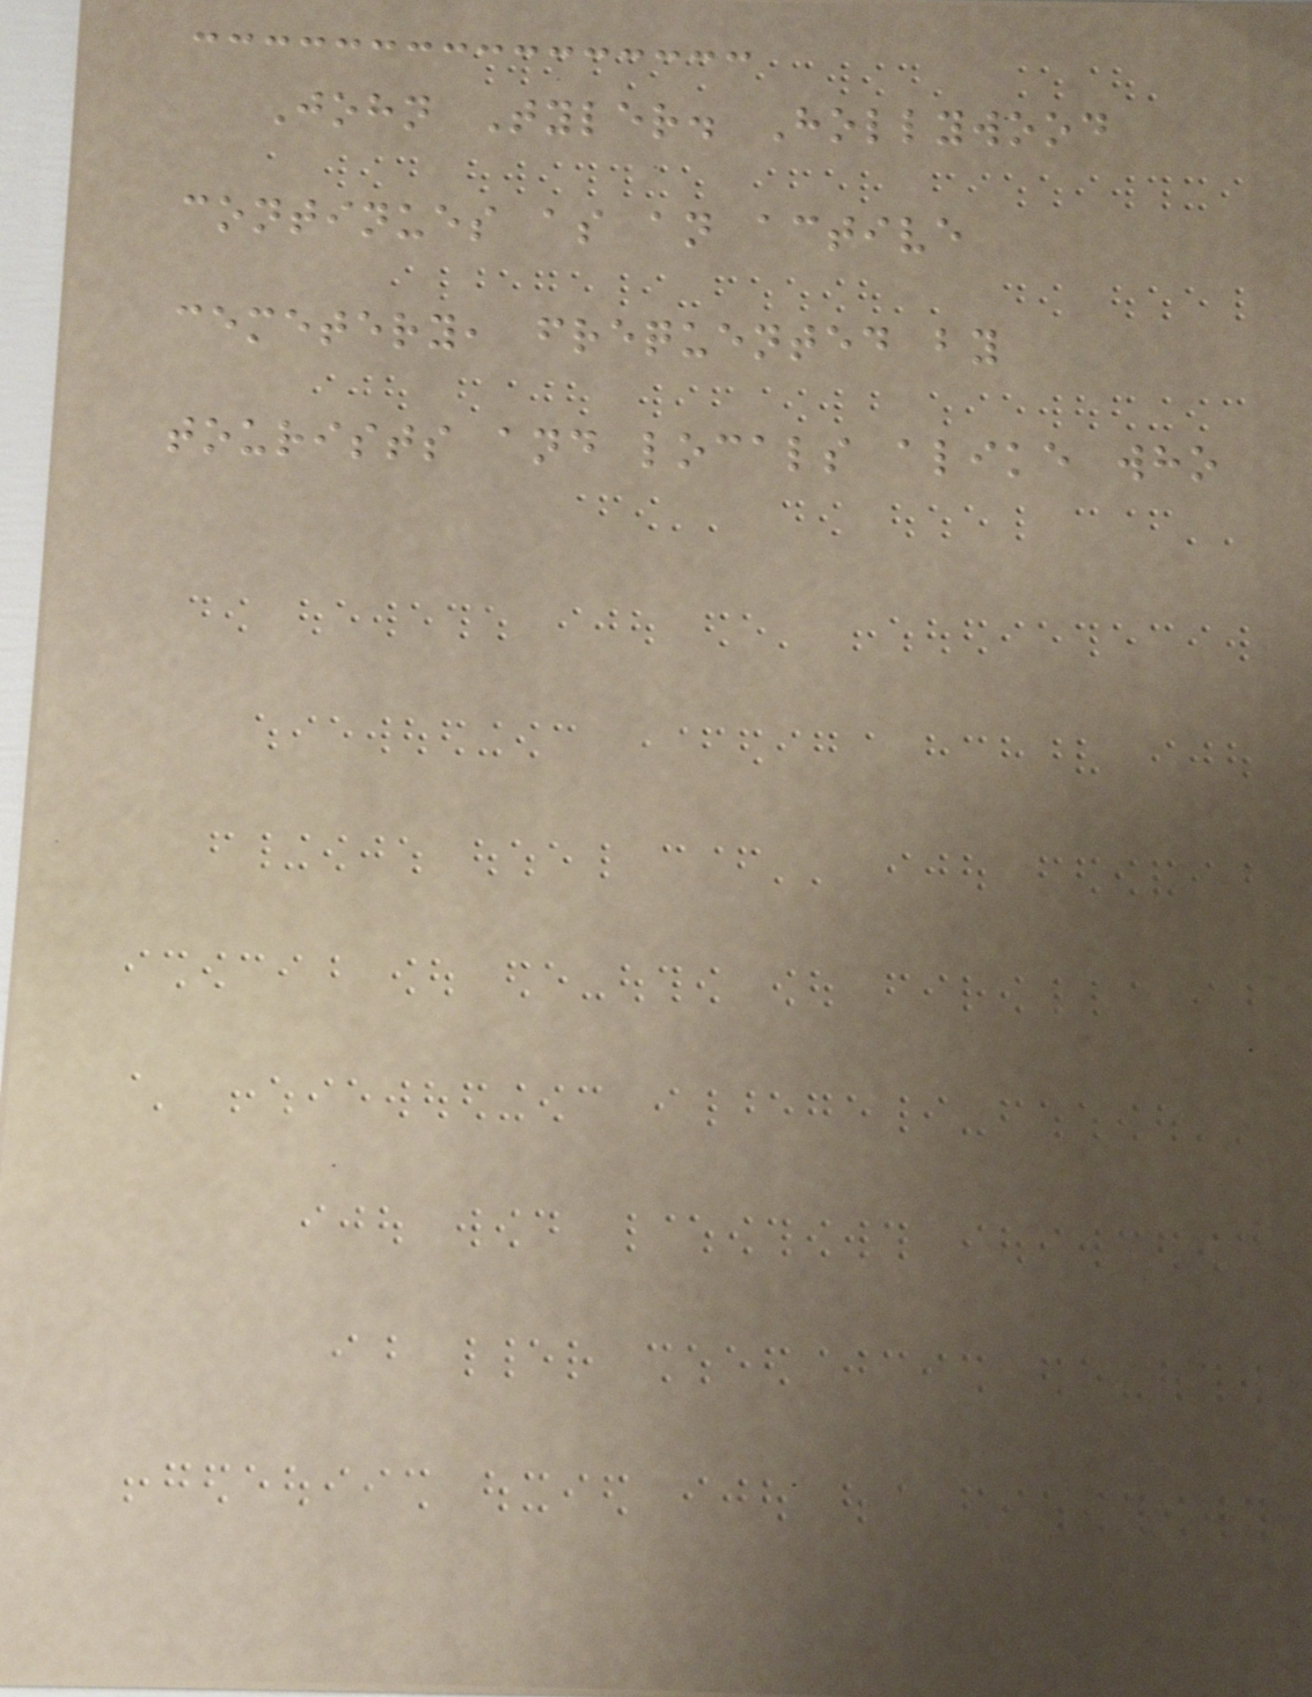John Tyler. Hollywood
continues as an active
cemetery, frequented by
tourists and locals alike who
